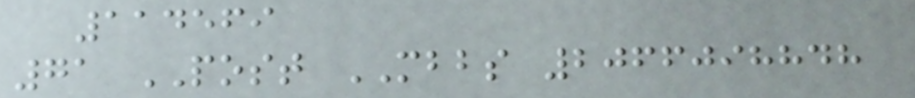114569
71 POST MBBS 2066098848
